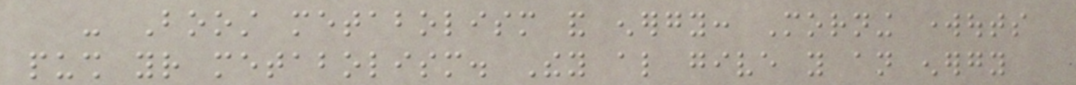- Boost metabolism and energy: Morning workouts
push your metabolism. They also give you an energy
